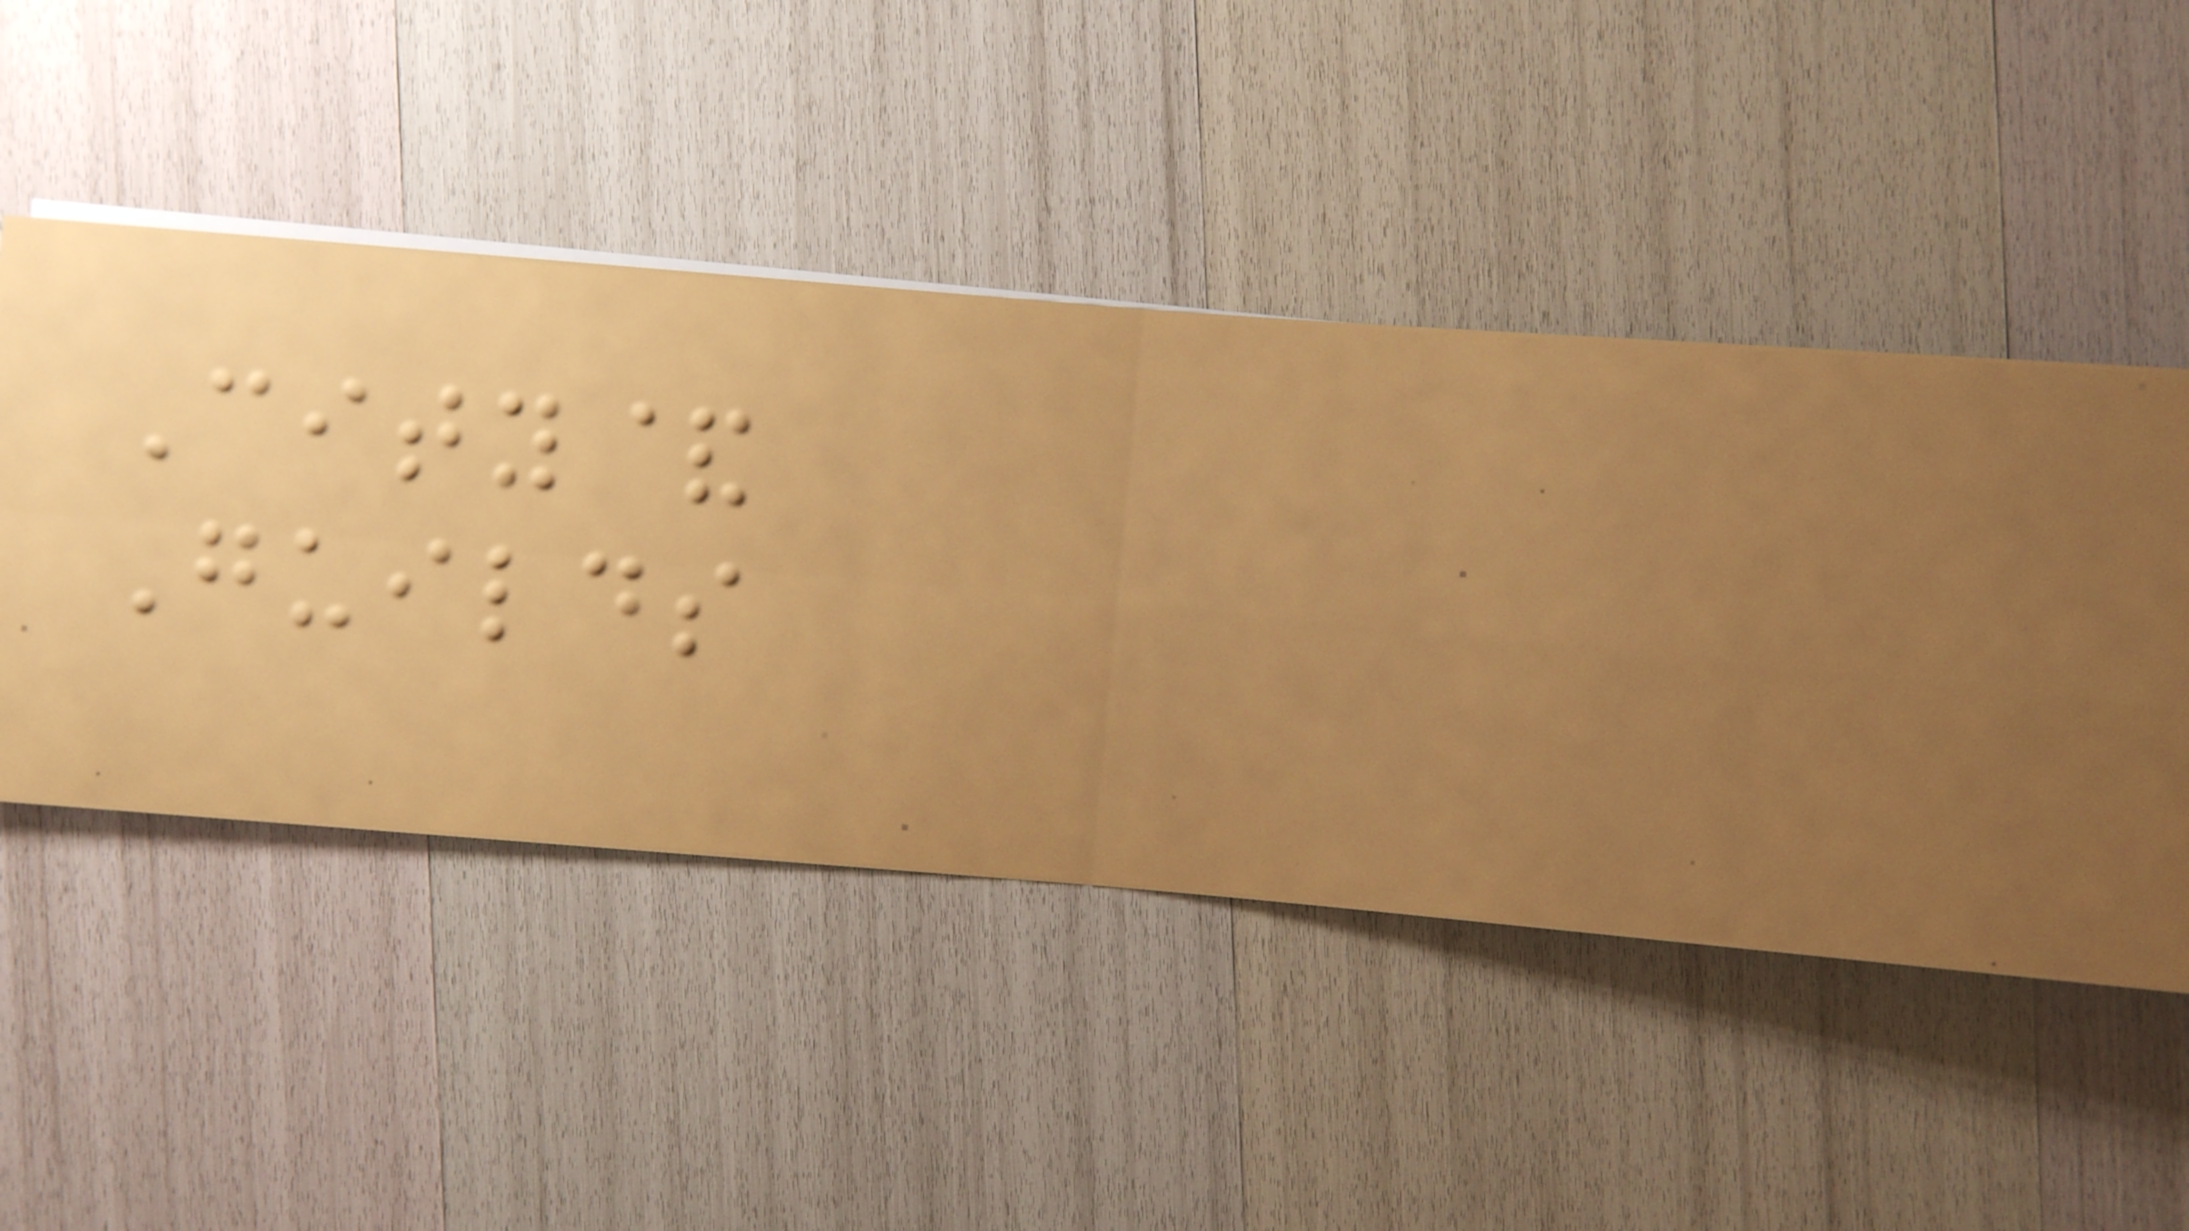City&
Guilds
